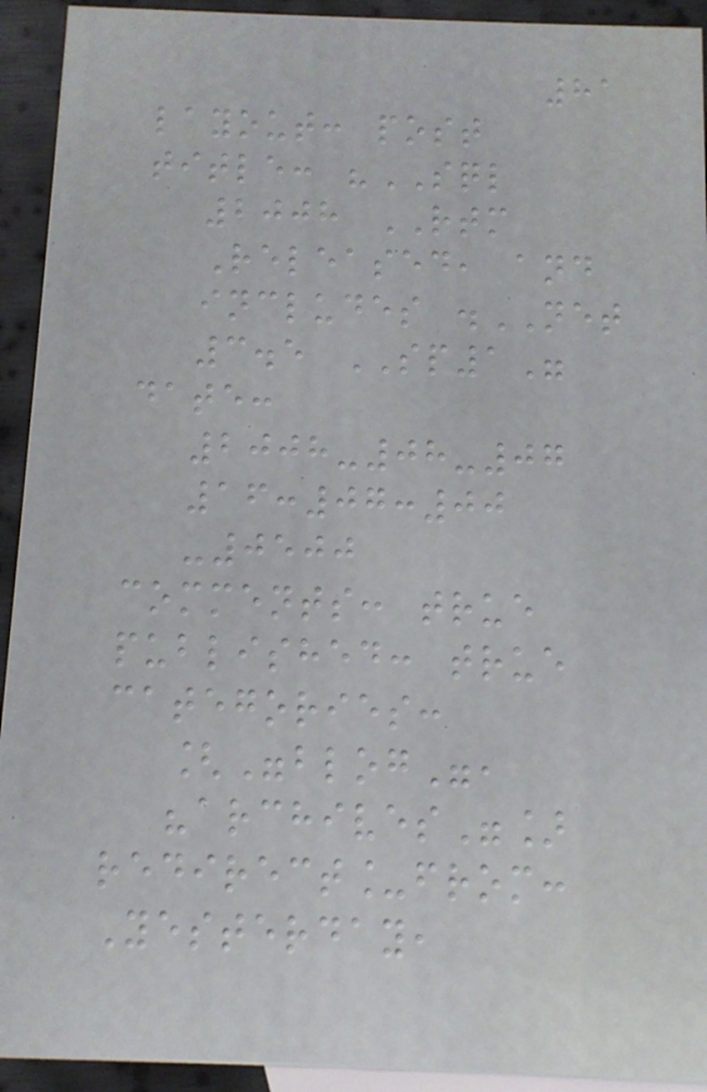81
layout: post
title: "SQL
2008 RTM
Released, and
includes .NET
3.5 SP1"
date:
2008-08-07
16:07:00
-0500
comments: true
published: true
categories:
["blog",
"archives"]
redirect_from:
Yesterday,
